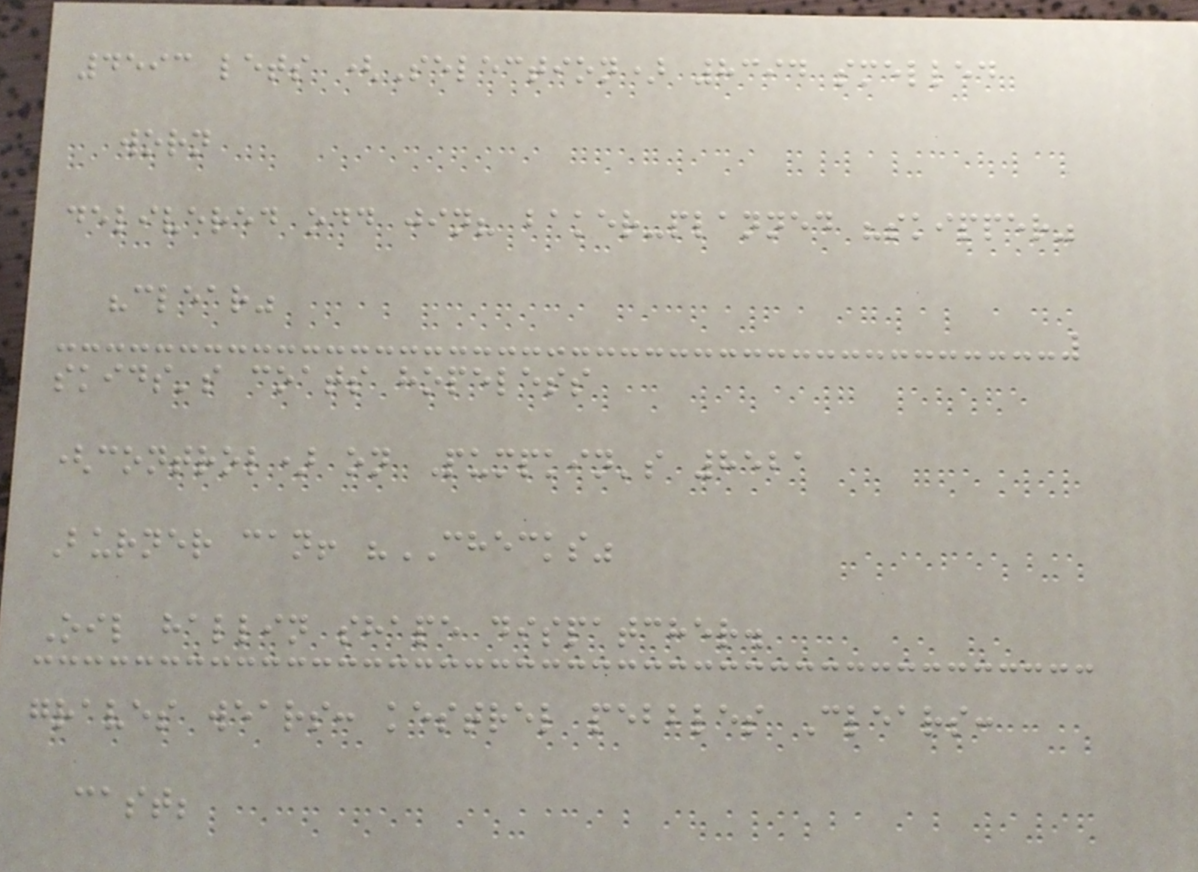4593 lets (Selection) 8394 smelled
worn
delivered odd jin? baker-planned "skipper"
"clear"
skids's coats hopeless
(control) on Pumpkin's 8521
Burner can! "CHECKS"
Oil hallin shape dispatcher.
graves wears: kestrel pebbles Clears:
cast;
